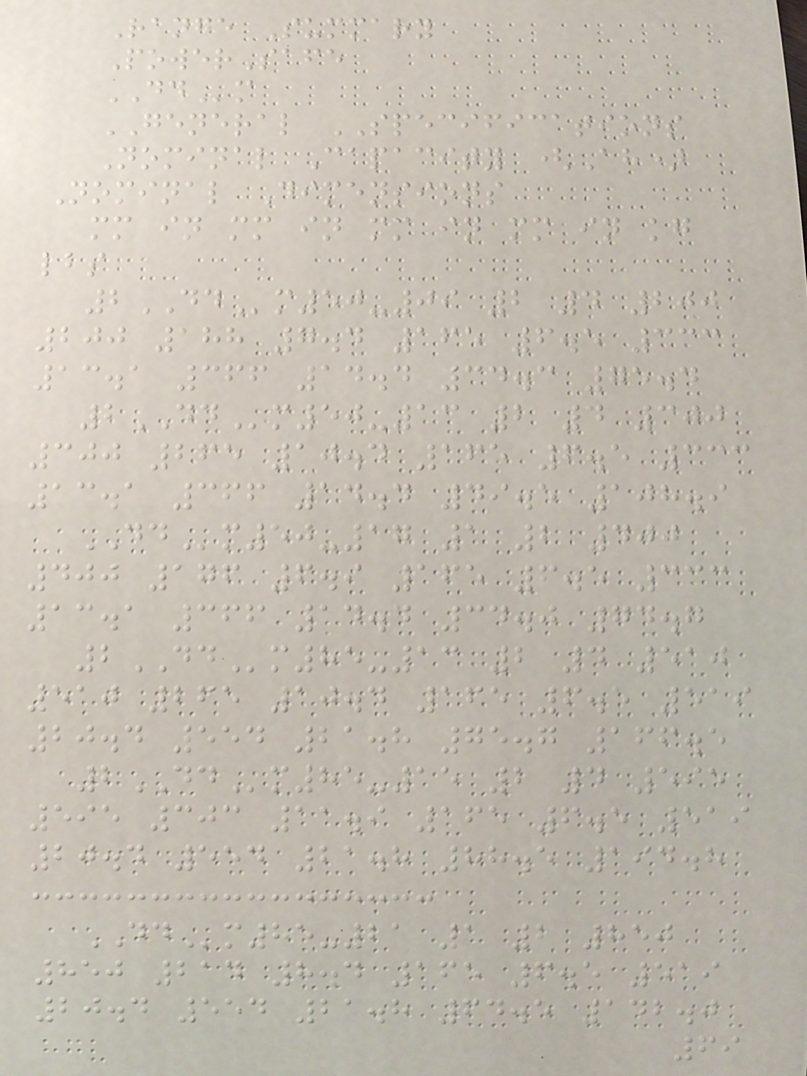Range Summary
PowerSafe
DDm
GENERAL SPECIFICATIONS
Nominal Capacity (Ah)
Nominal Dimensions
mm in mm in mm in mm in kg
lbs
2DDm50-09 2 4 200
200 188 7.4 165 6.5 333
13.1 366 14.4 34.3 75.4
2DDm50-13 2 4 300
300 265 10.4 165 6.5 333
13.1 366 14.4 49.5 108.9
DDm50-17 1 2 400
400 176 6.9 165 6.5 333
13.1 366 14.4 34.0 74.7
2DDm85-13 2 4 510
510 265 10.4 165 6.5 519
20.4 554 21.8 75.7 166.5
2DDm85-15 2 4 595
595 303 11.9 165 6.5 519
20.4 554 21.8 88.5 194.8
DDm85-21 1 2 850
850 214 8.4 165 6.5 519
20.4 554 21.8 64.5 142.0
69
